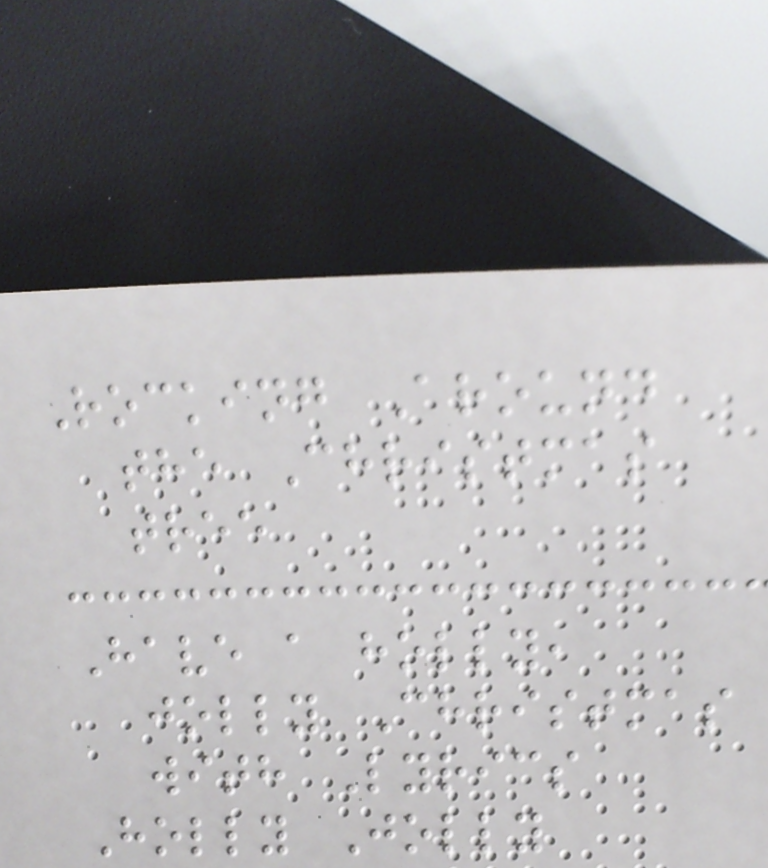Rocking Around
the Christmas
tree
Have a holly,
jolly Christmas
with Lyrics
Holly Jolly
